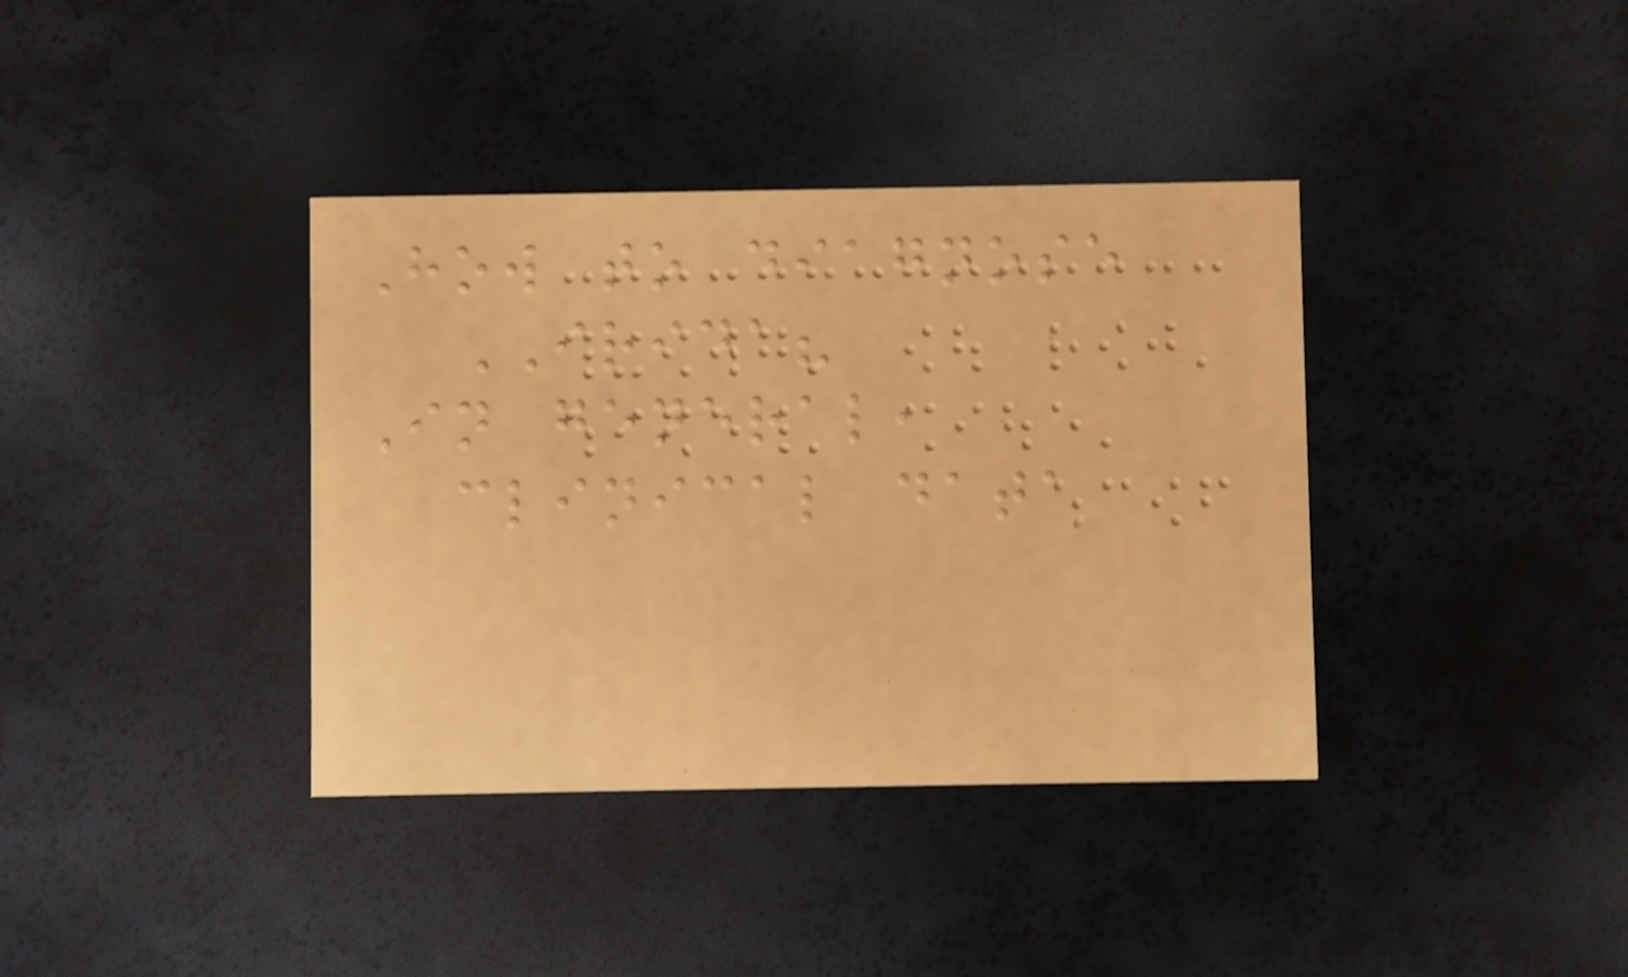How to diagnose
IRIDA?
In general,
clinical data
